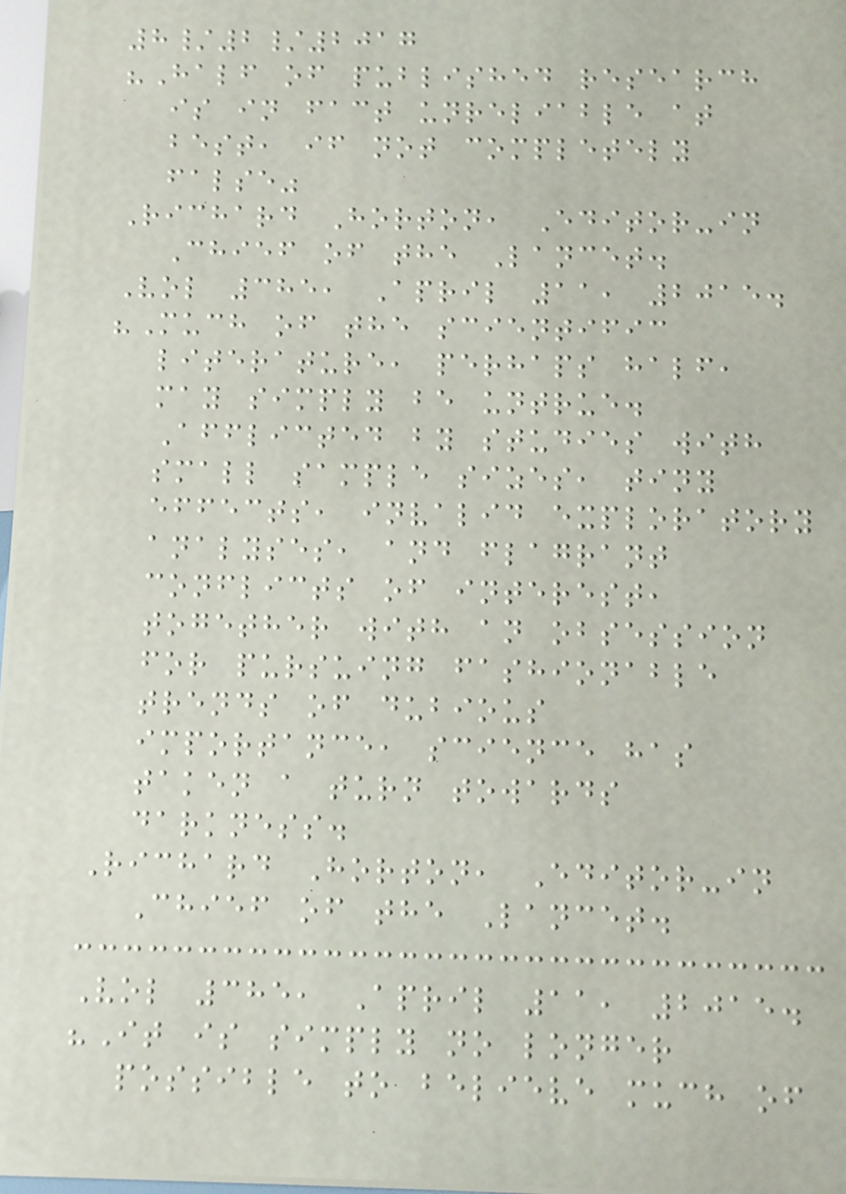8/2/2017
"Half of published research
is in fact unreliable at
best, if not completely
false"
Richard Horton, Editor-in
Chief of the Lancet.
Vol 385, April 11, 2015.
"Much of the scientific
literature, perhaps half,
may simply be untrue.
Afflicted by studies with
small sample sizes, tiny
effects, invalid exploratory
analyses, and flagrant
conflicts of interest,
together with an obsession
for pursuing fashionable
trends of dubious
importance, science has
taken a turn towards
darkness.
Richard Horton, Editor-in
Chief of the Lancet.
Vol 385, April 11, 2015.
"It is simply no longer
possible to believe much of
